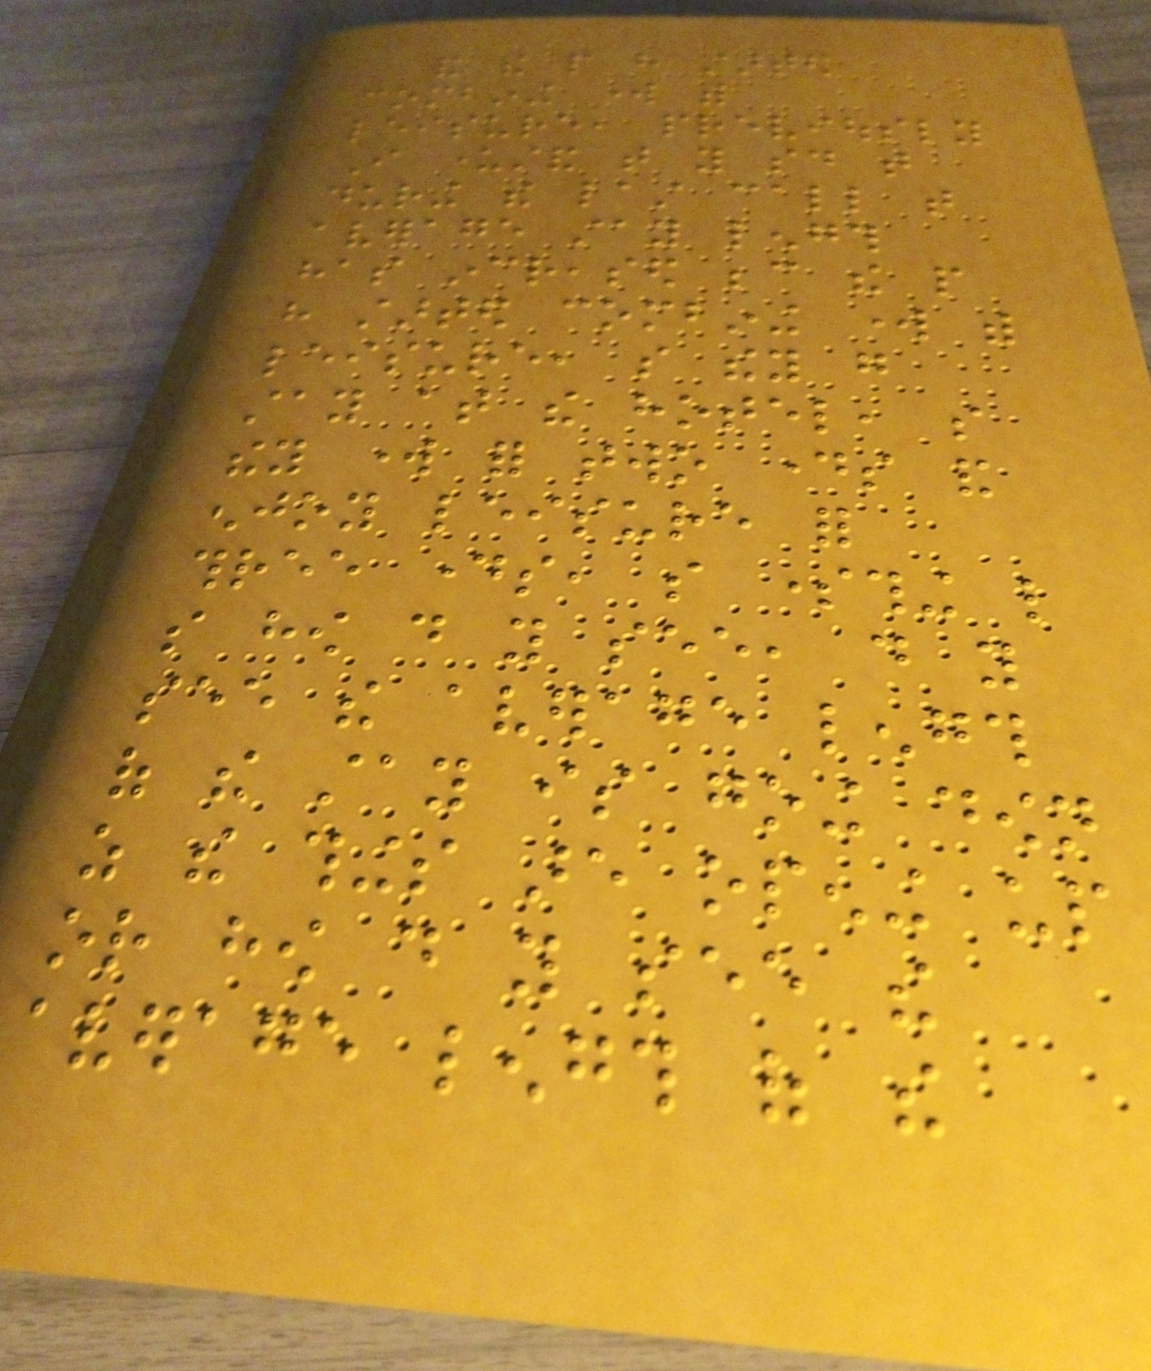and the people have started
combining work with
leisure, previously
I understand that you said that
during the last call that
average stay length
has increased because the people
have started combining work with
leisure, so they go
stay at the hotel, so
they work for two days and
enjoy leisure for
three days, so something like
so how do you see, do you
see the average length
of the stay is going down
as the things are opening up
or how do you see the
average length of the
